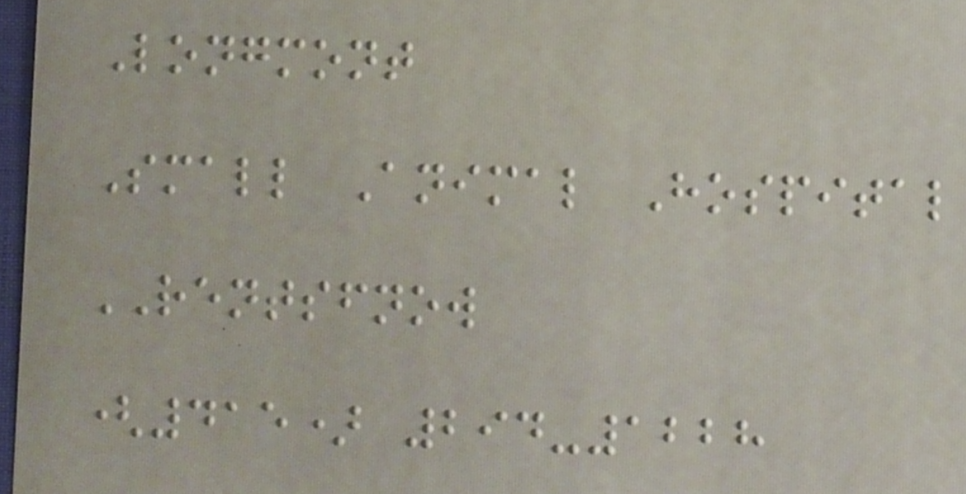Longmont
Small Animal Hospital
RENTSFNOW
(415) 294-1228
